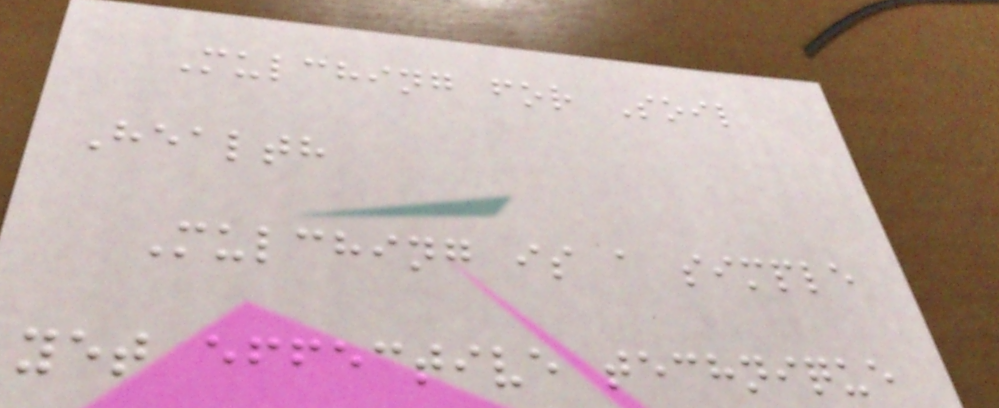Mulching for Soil
Health
Mulching is a simple
yet effective technique
